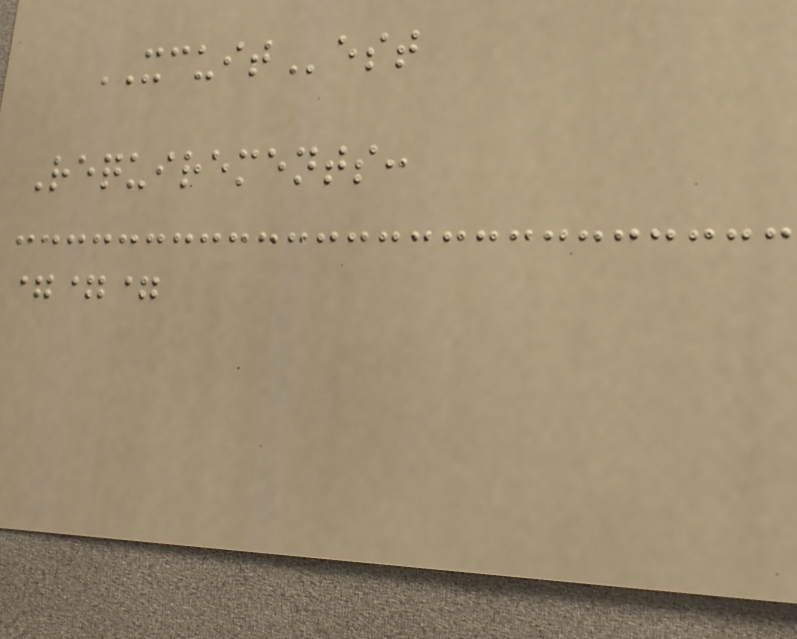XCUITest
Requirements:
===
